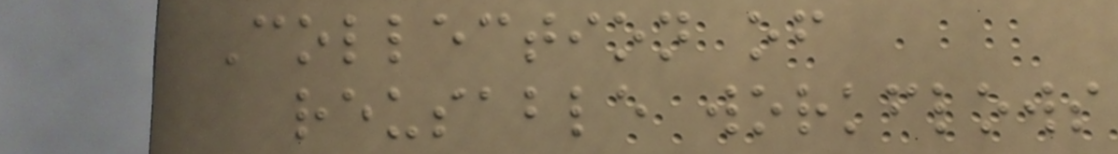Collection of
reusable workflows
